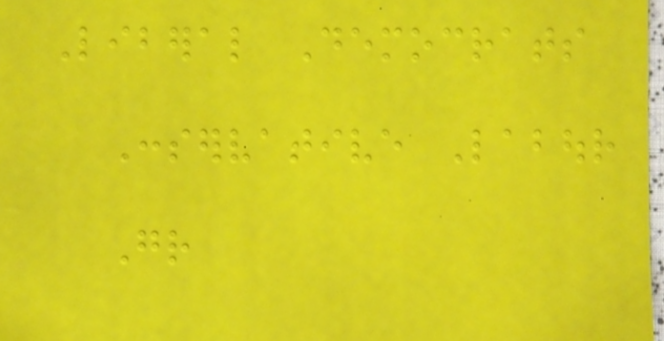Liberal Democrats
Conservative Labour
Gr
